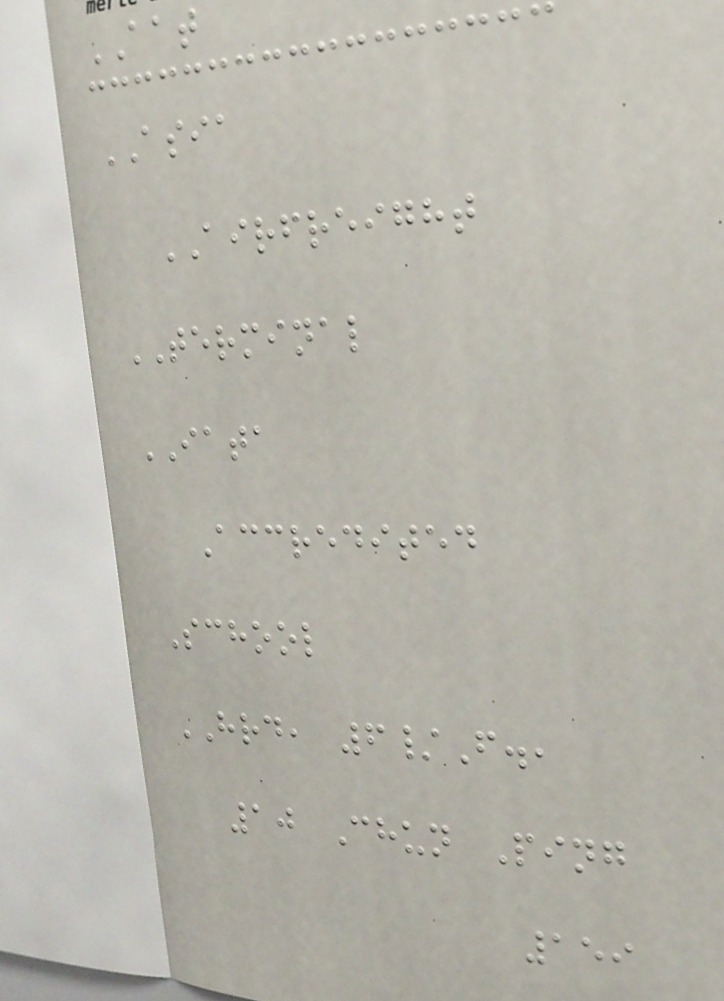AAT
ASIA
AIRFREIGHT
TERMINAL
IATA
Accredited
School
HRD, 6/F.,
10 Chun Ping
159
